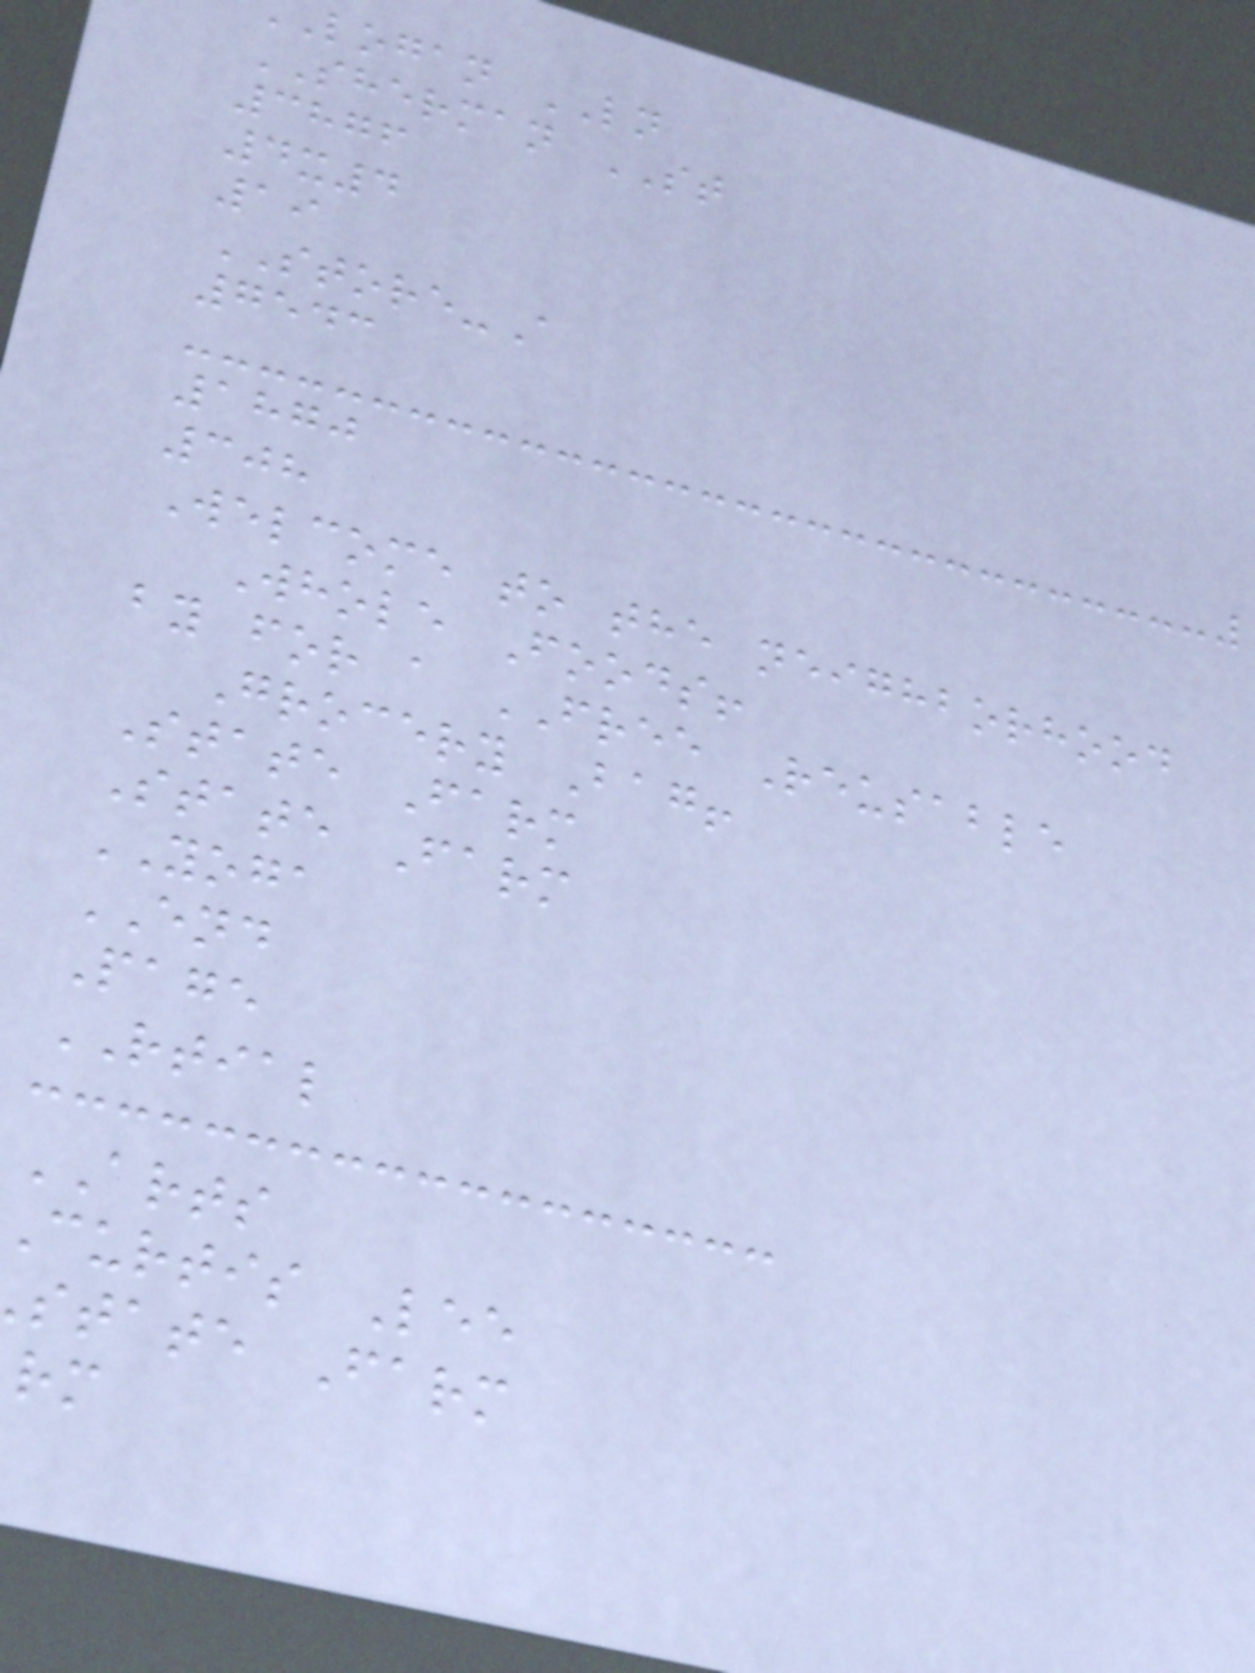logan LN
SHERMAN ST
3876
4x4
19
STORE-A
7543
1870
308
Welcome to the neighborhood
Whole Foods!
by for a FREE Reusable
Grocery Bag!
State Farm
State Farm
YOGA
END
Page
RTIAL
ARTS
curtis Lee
state Farm
